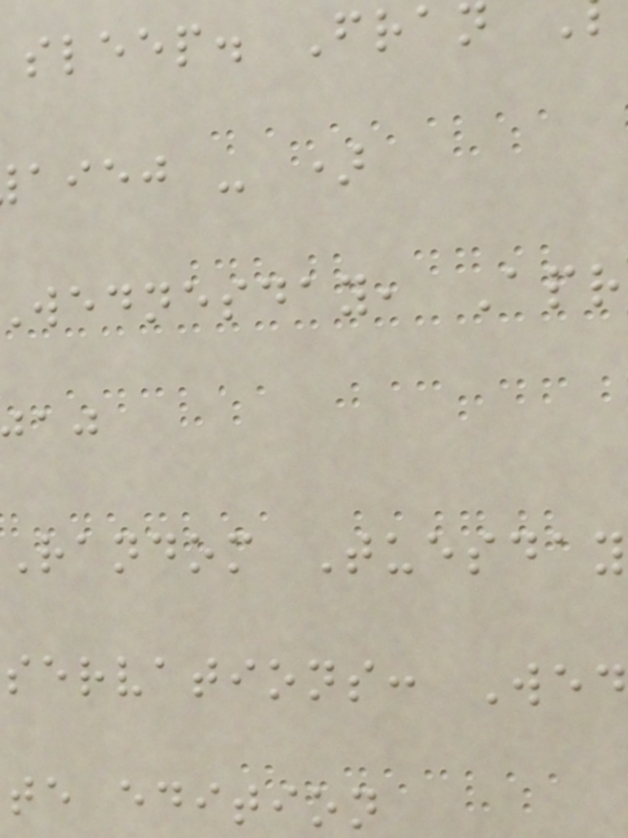sleep. Fran
aiej - )
wednesday, Apr
Random Tuesday
servations: Wed
te edition
